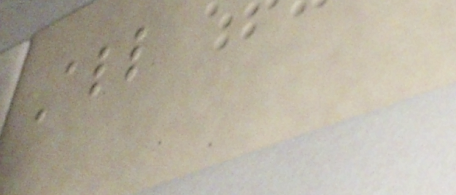All
